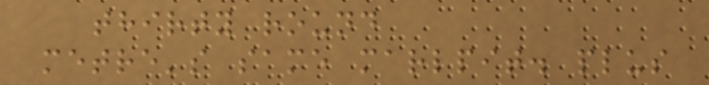thirty round
metre's same marlpit. plus
